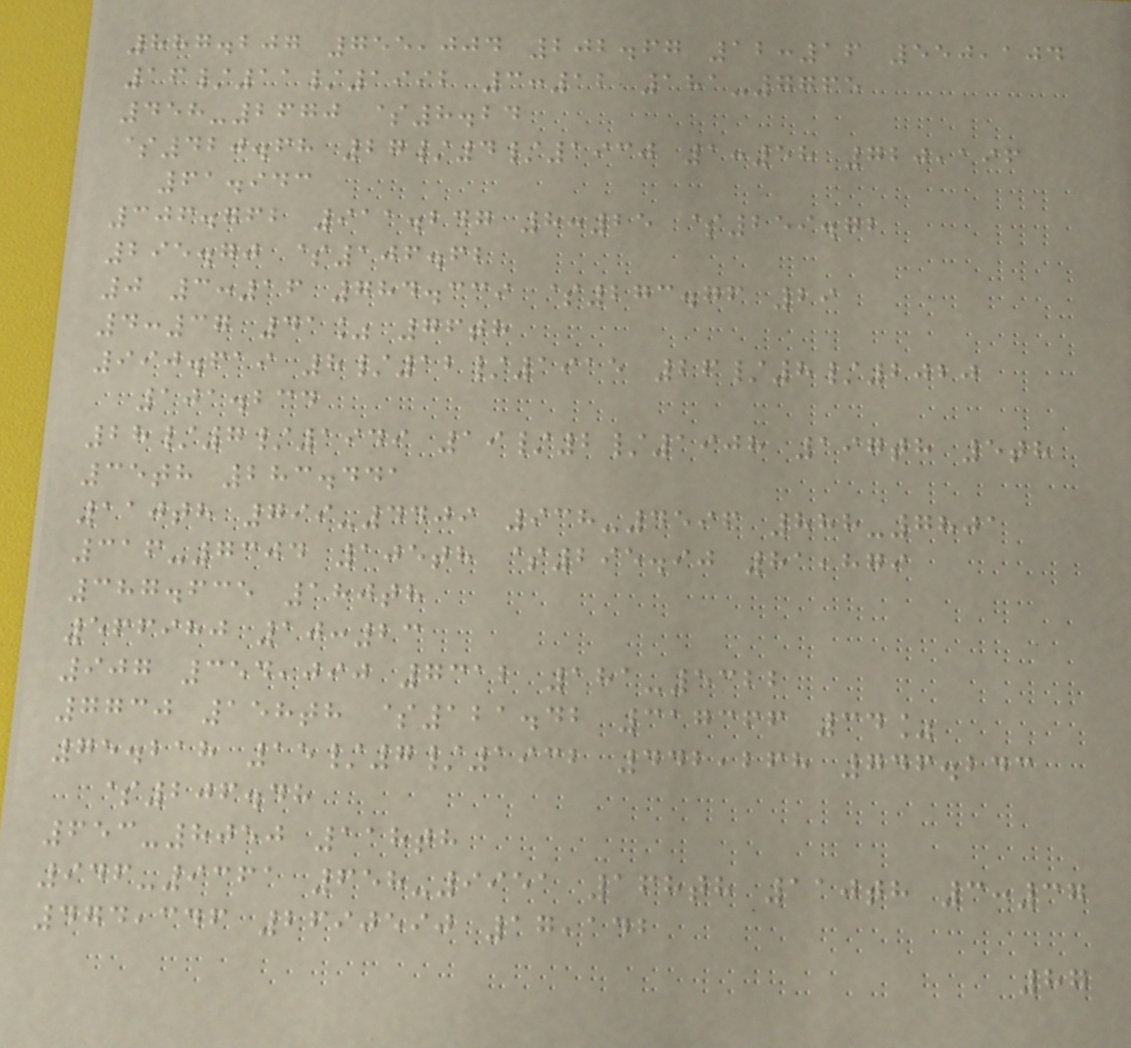887.207 755,004 202.67 12:16 550,104
16/11/1992 3:12 181-7765
458-2670 $8.24
$420.68 27/4/1930 1:58 720,196
61.943
306.762 911.247 8:25 $259.72
295.70 $106.62
0 3:16 784.339 $273.76 29
4:37 41% 76th
990.619 8/12/1915 26/8/2020
101.234
28/7/1949 19/2/1908 197th 5th
35th 283.441
110th 799-4409 938-4596 888-7801
316-7304 105th $295.90 81,879
387.635 180th
566980 10:23
907 354,090 7312 181-5322
7730 158th $121.42 317366 34%
75.218 15/7/1932 442,268 746.243
$206.48
653-8050 118th
946-9361 658-9951 168th 110th 3:37
474,346 2690590 17,142
87
